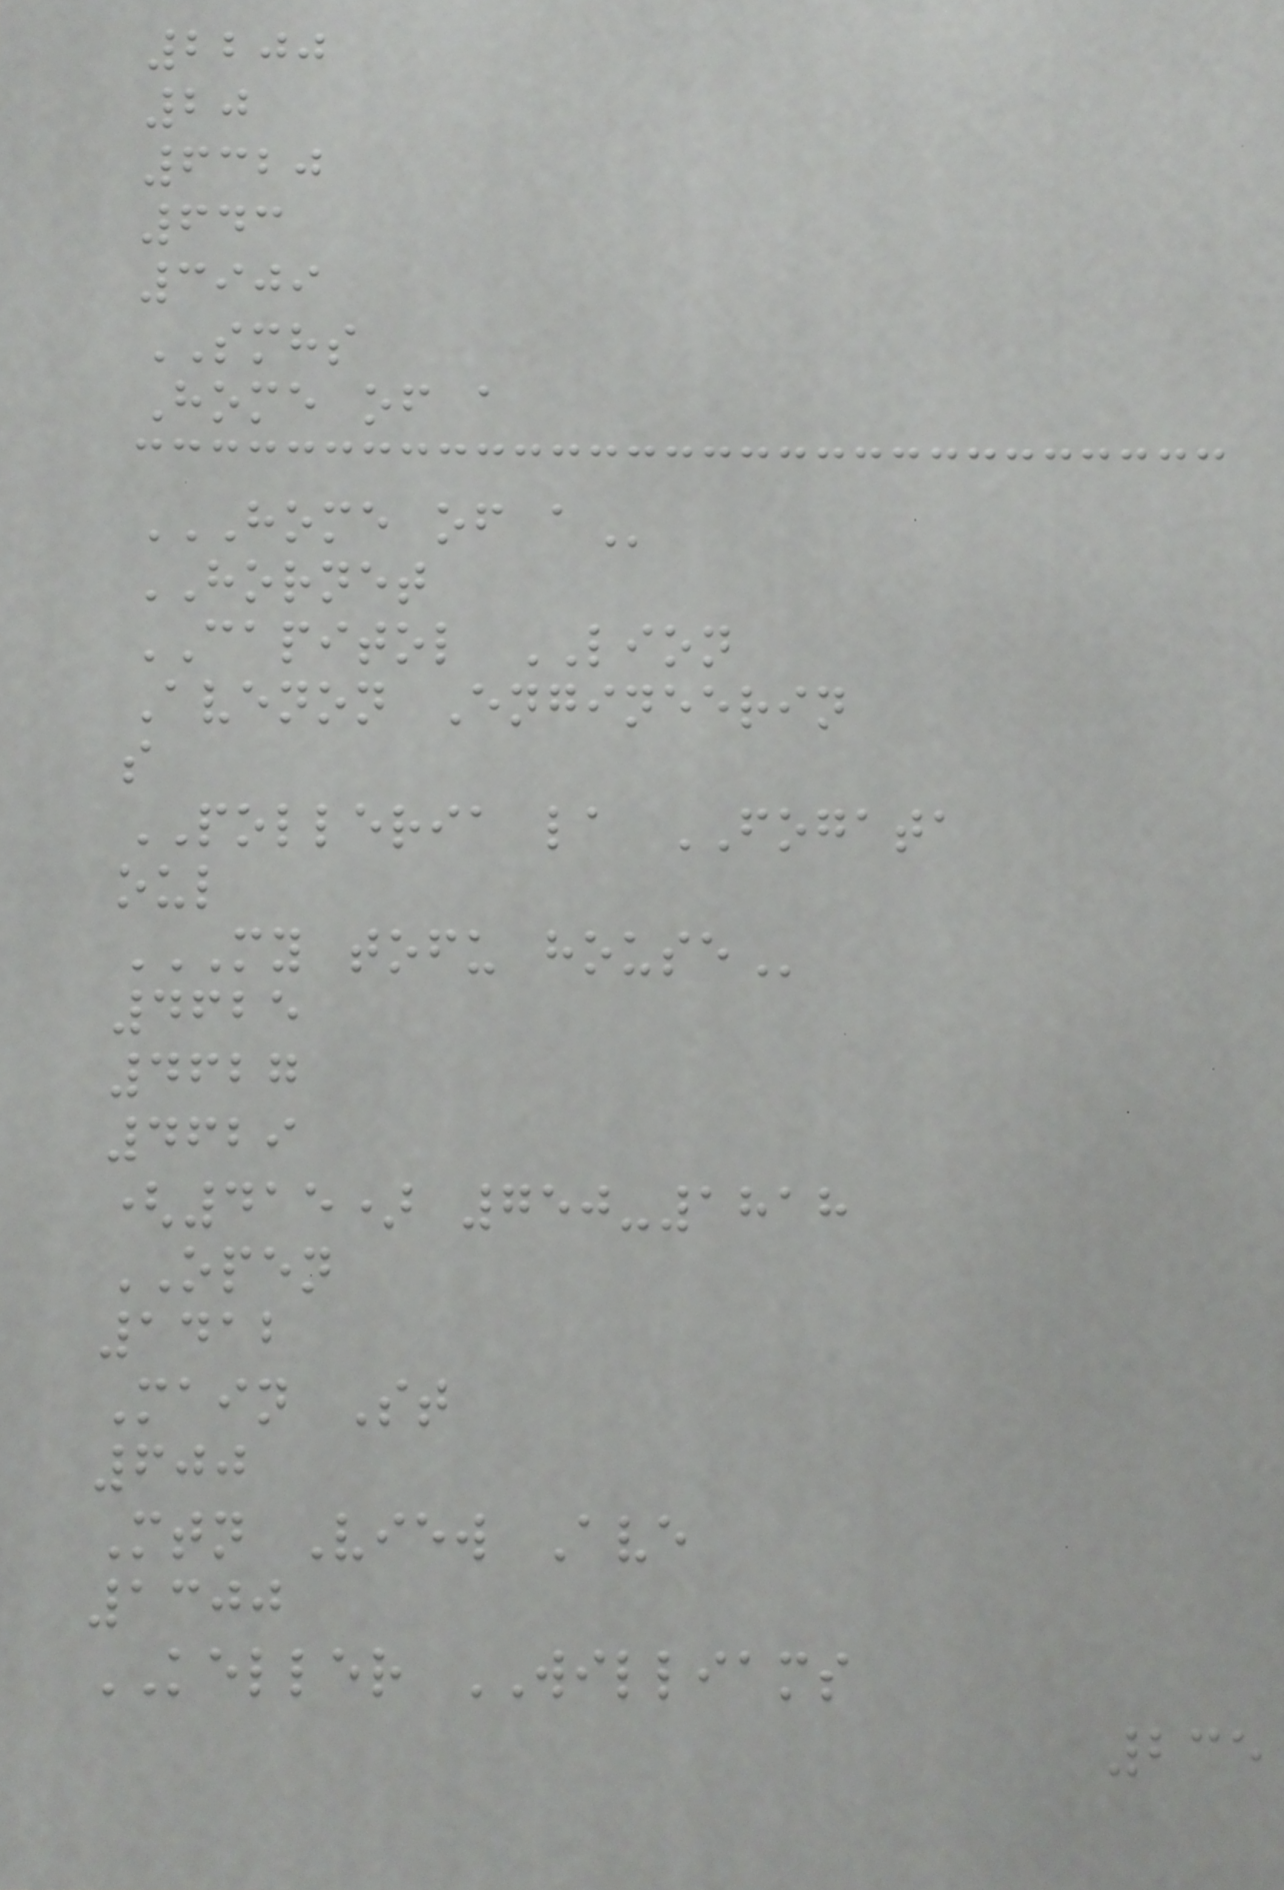2200
20
6320
643
3909
SMHS
Home of a
HOME OF A
HORNET
CAPITOL LION
Avenon Engineerin
s
POLLERIA la FOGATA
oul
MY TOFU HOUSE
4625
4627
4629
(415) 750-1818
OPEN
1412
Main St
600
Mtn View Ave
1300
KELLER WILLIAMS
235
